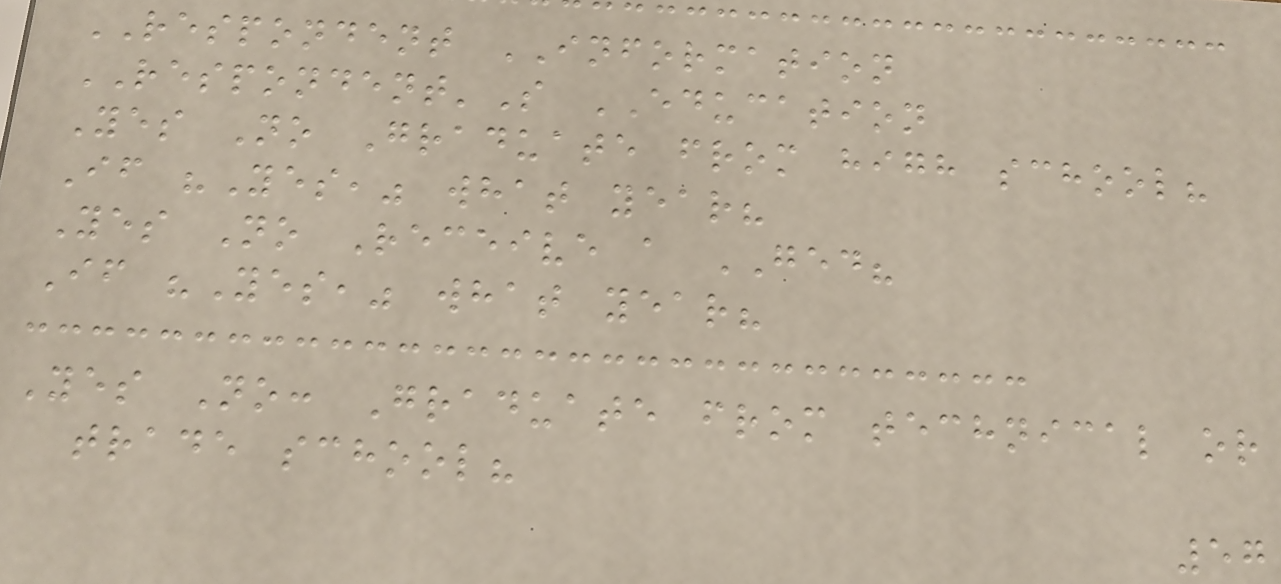RESPONDENT INFORMATION
RESPONDENT'S EDUCATION
Yes No Graduate from high school?
If "Yes," what year?
Yes No Receive a GED?
If "Yes," what year?
Yes No: Graduate from technical or
trade school?
57
